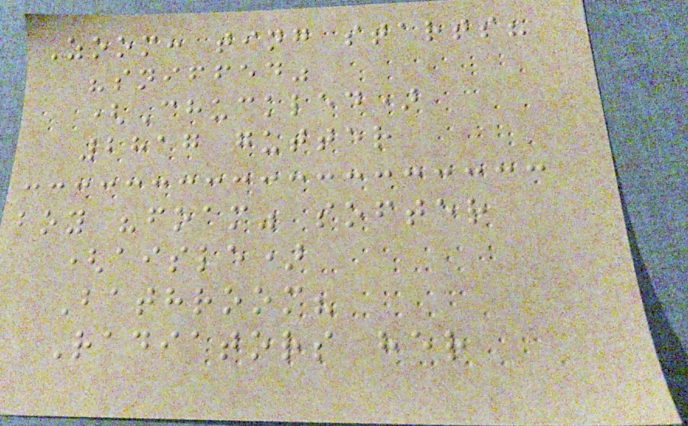Zoom: ting starts?
"sniffed"
(Chuckled)
2817 gutter
boy "foam" softer
(aisle)
Bathroom?
Radiators her
